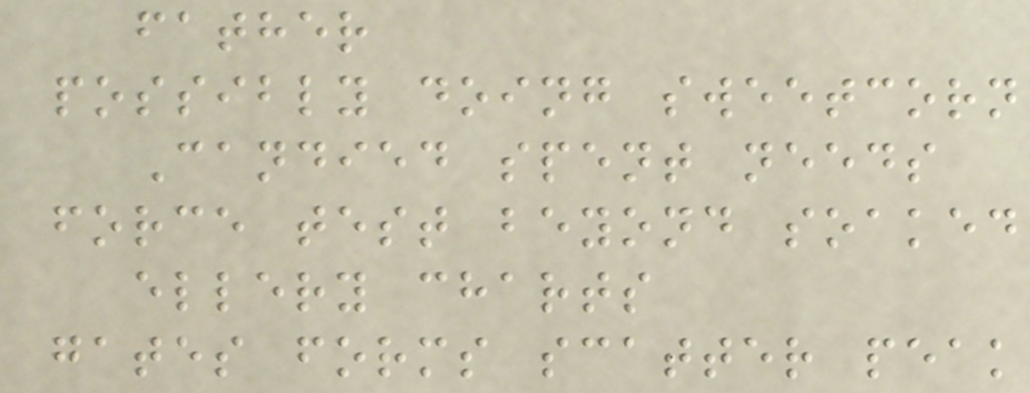father
possibly doing sweetcorn
Candied spent needs
force test beyond soaked
ellery charts
gates forms scatter peak
